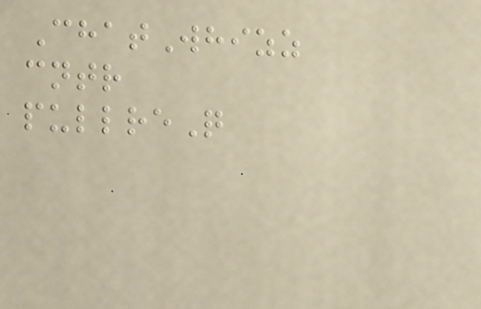ChatWhizz
cntr
pullreQ
